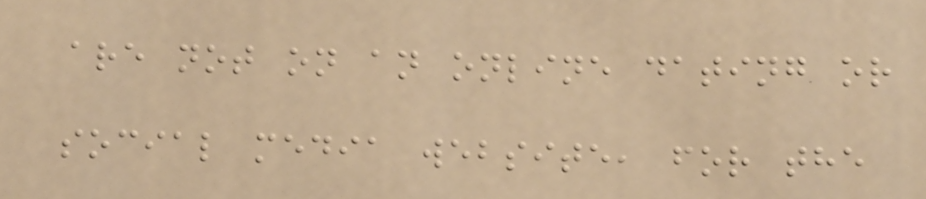are not on an online dating or
social media website, for the
